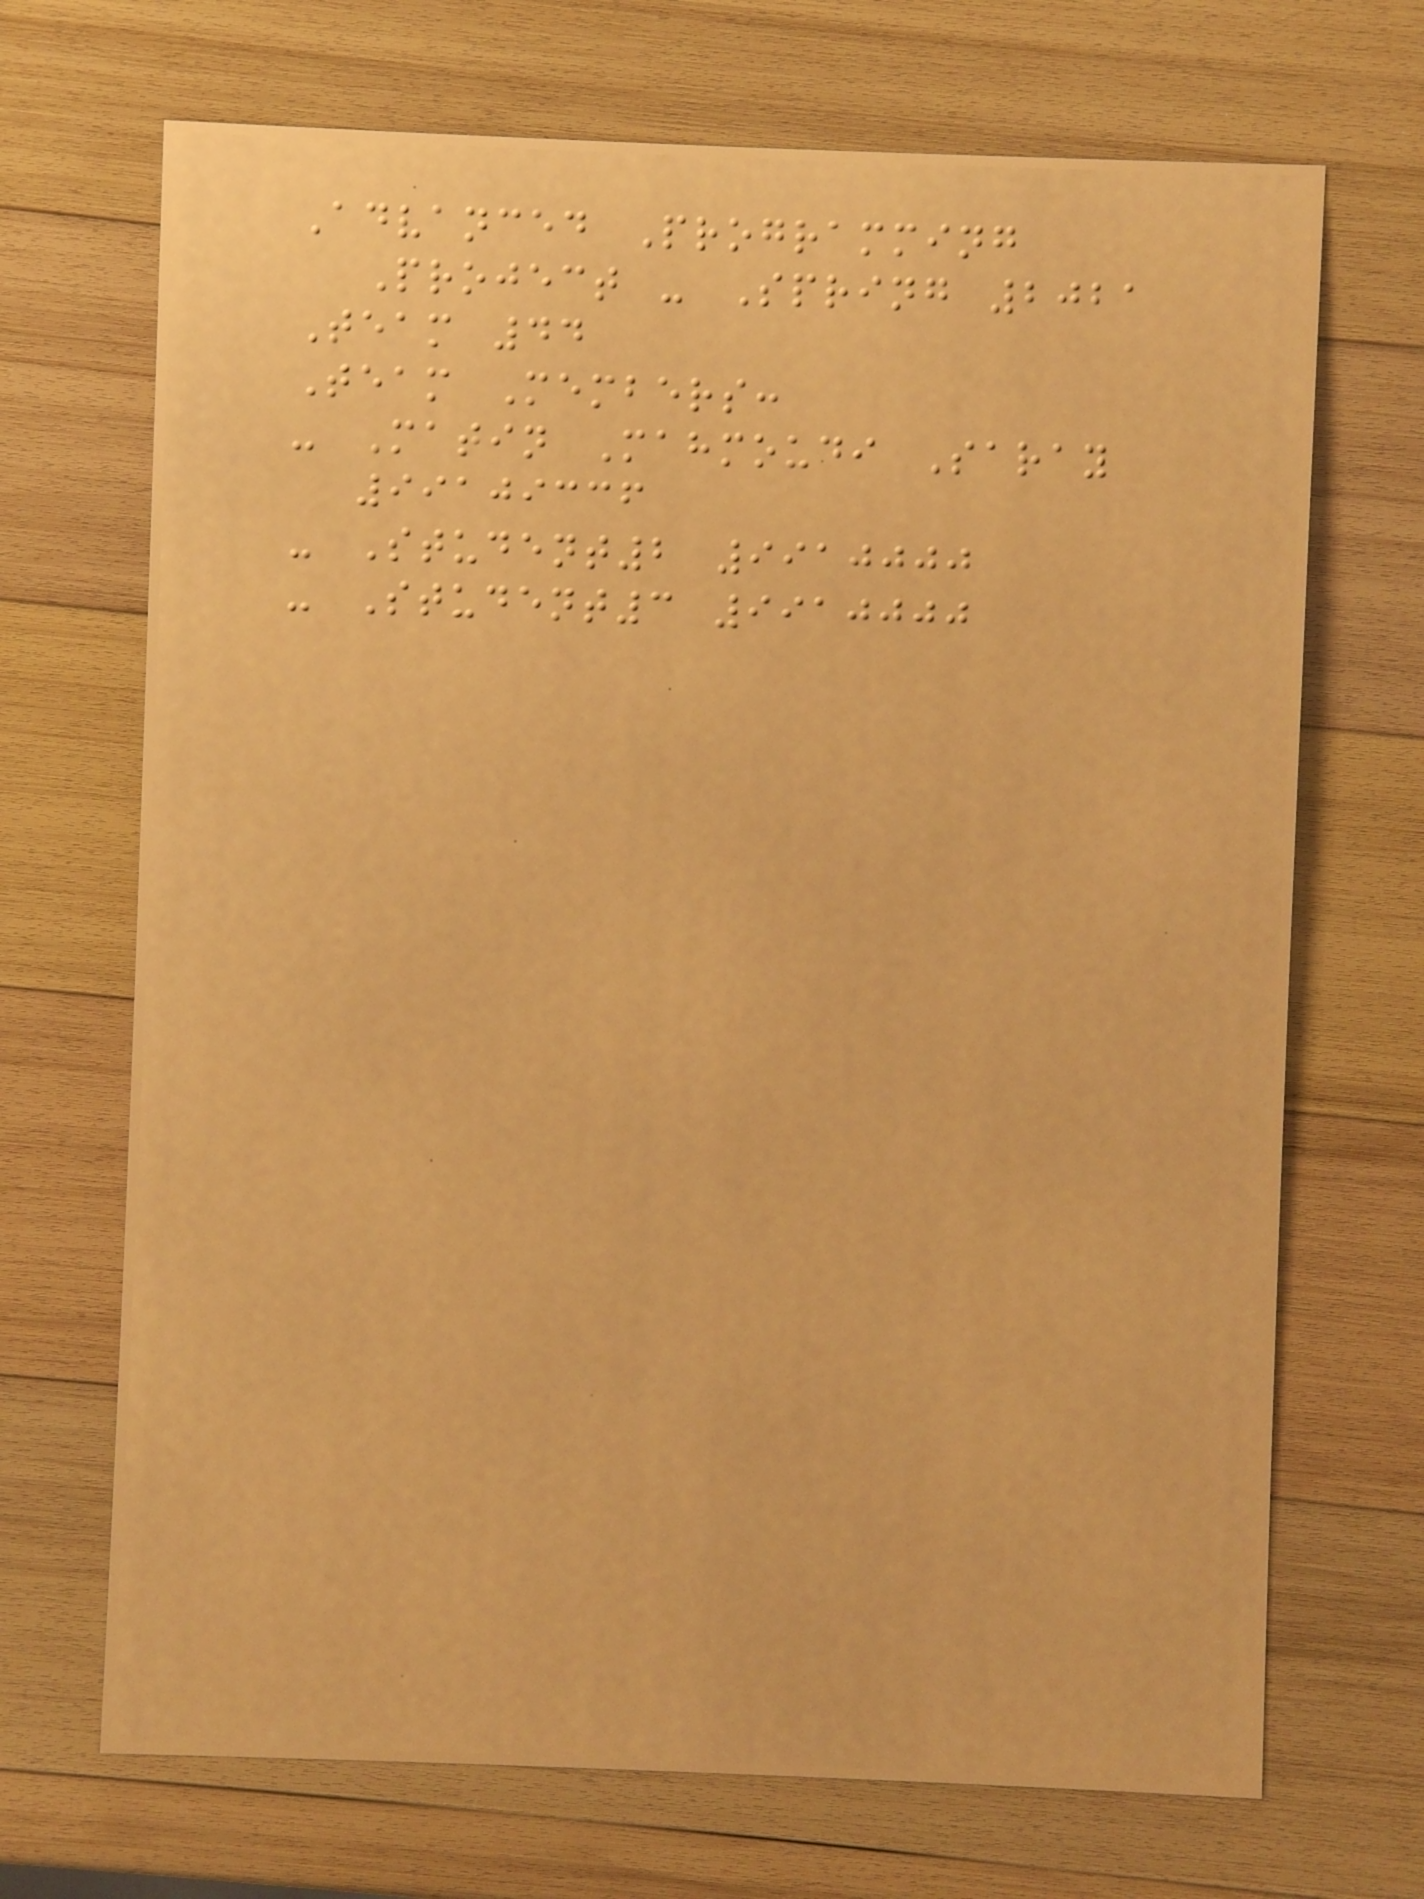Advanced Programming
Project - Spring 2021
Team 44
Team Members:
- Matin Mahmoudi Saray
99109336
- Student2 9910000
- Student3 9910000
